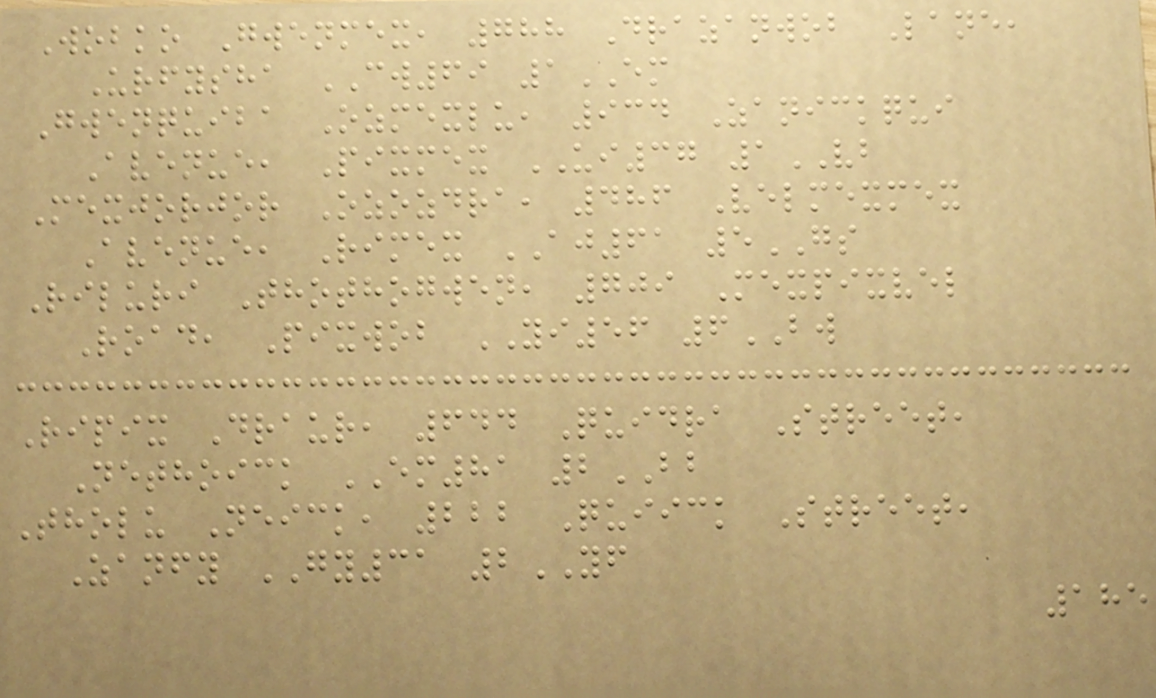Wobko Gwenmex, 788 Drazanwob Lane,
Urfysha CW69 1EM
Gwenquiba Ozmexlu, 934 Zanickqui
Avenue, Pixmex UI37 1VB
Mexjorjor Ozozdra, 486 Velmexmex
Avenue, Rimex AJ61 5GS
Riluri Thothogwen, 709 Mexpixvel
Road, Pixwob YI56 6BW
Ripix Draur, 644 Quidra Street,
Nethoick EM81 2BB
Tholu Neick, 222 Quiick Street,
Zanfy GY31 2YF
185
